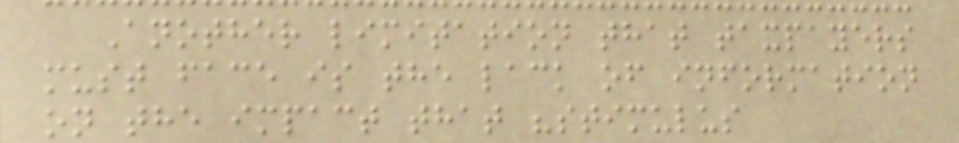Another limitation that taxpayers
must face is the lack of information
on the impact that "stimulus
